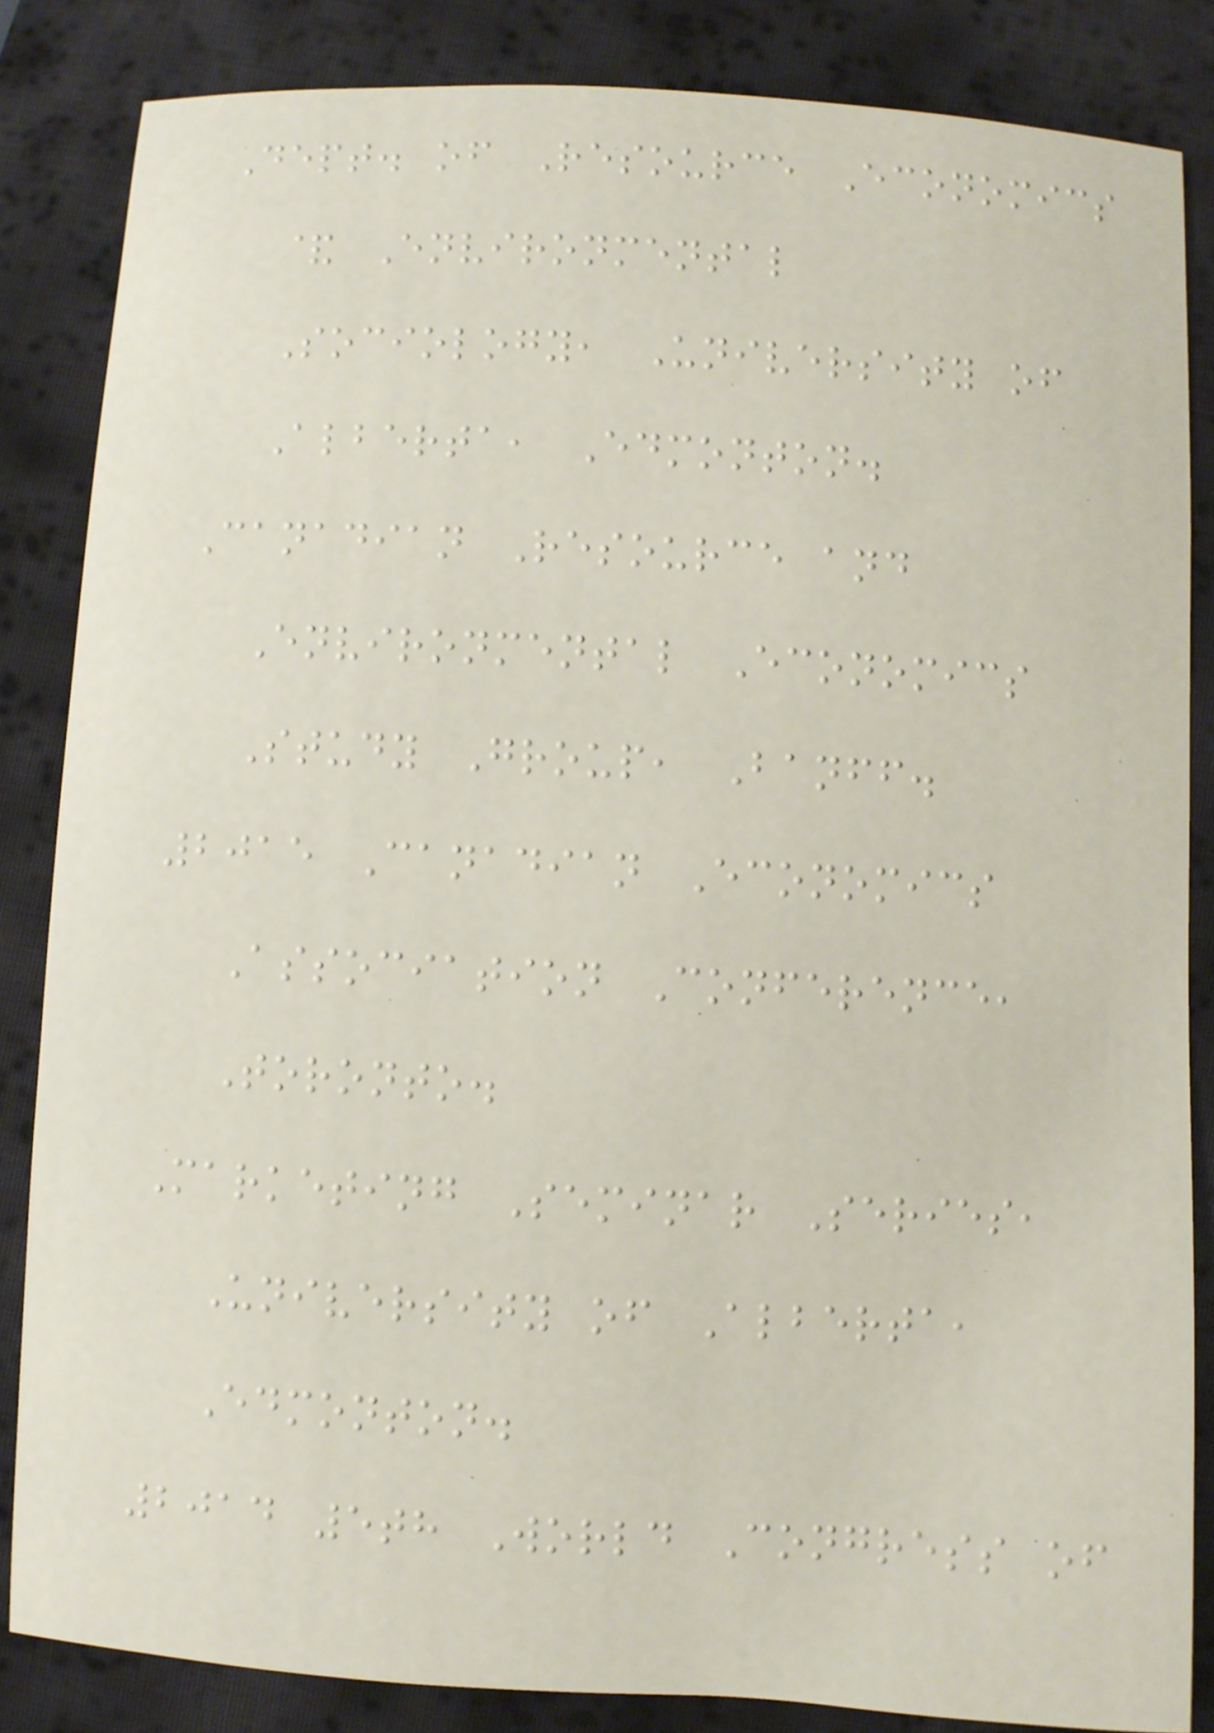Dept. of Resource Economics
& Environmental
Sociology, University of
Alberta, Edmonton.
Canadian Resource and
Environmental Economics
Study Group, Banff.
2015 Canadian Economics
Association Conference,
Toronto.
Marketing Seminar Series,
University of Alberta,
Edmonton.
2014 5th World Congress of
